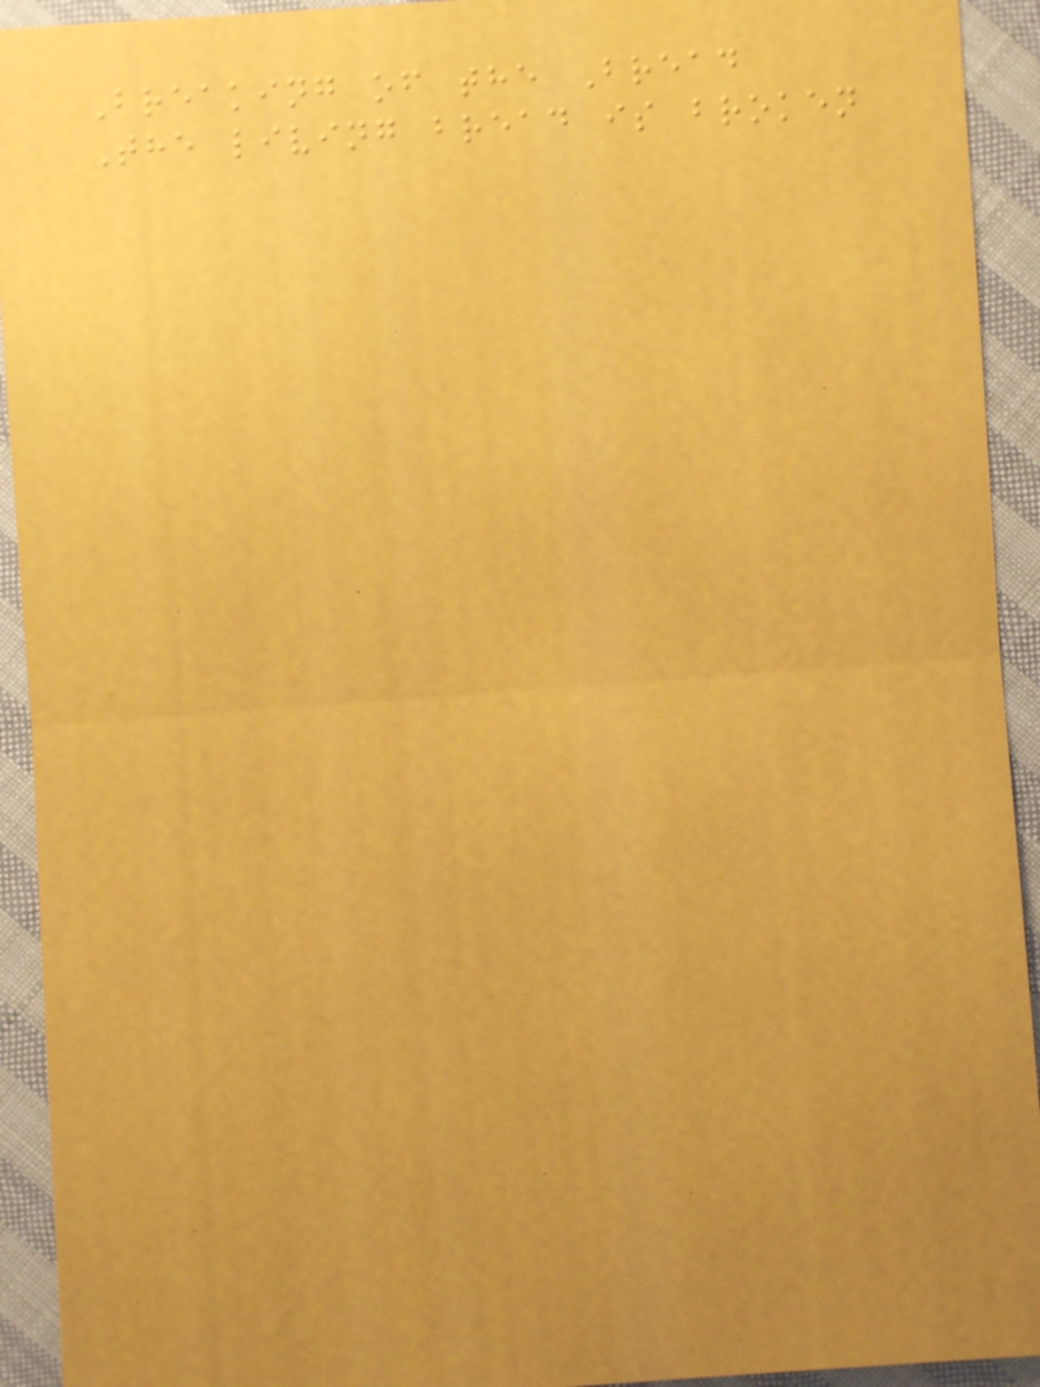Breaking of the Bread
The living bread is broken
